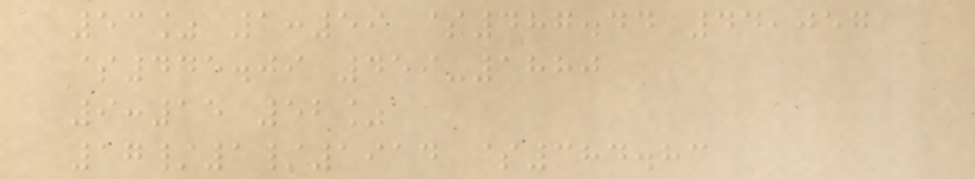53% 1:59 $487.44 44,057
$445.09 459-1880
9:15 52%
17/1/1914 $384.83
